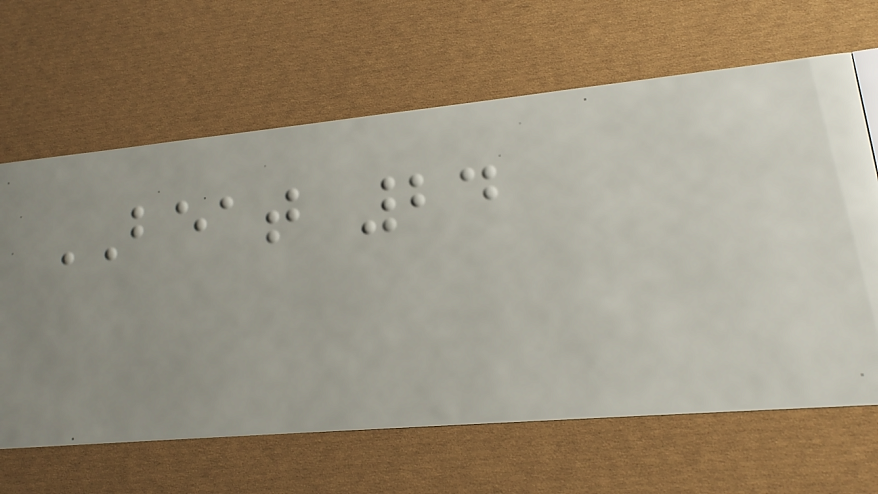BEAT 24
